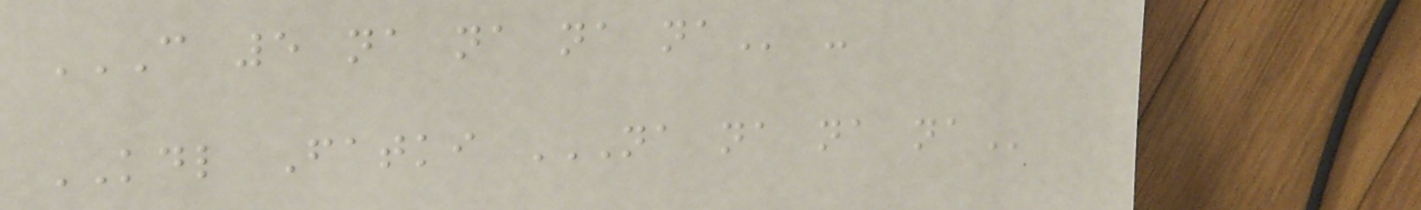C 5 NA NA NA NA -
KDL Fatki NA NA NA NA
